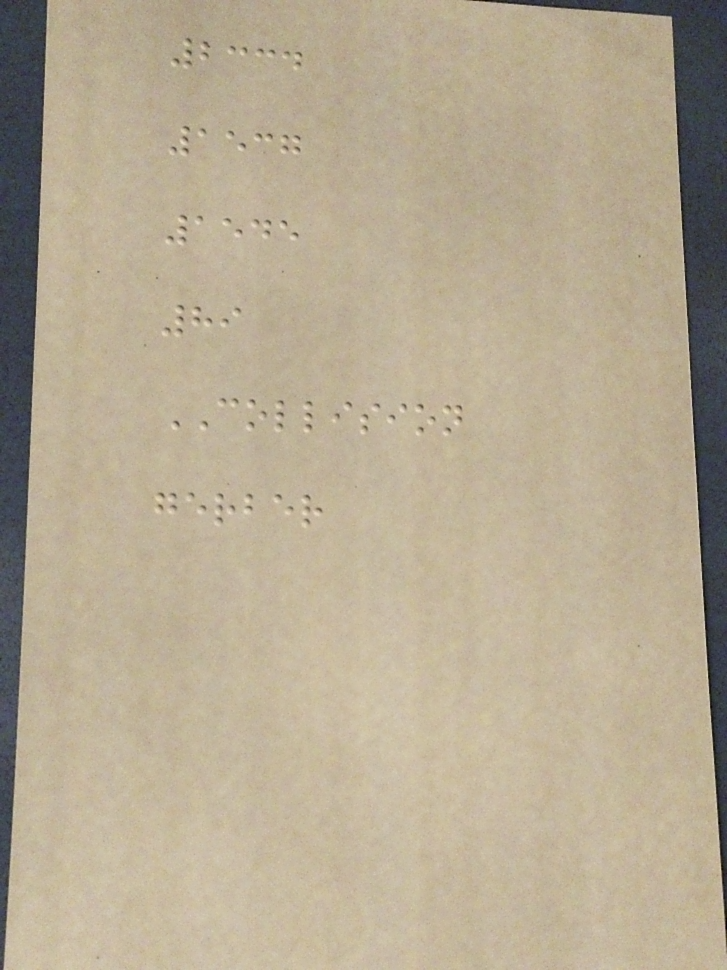2334
1537
1545
89
COLLISION
gerber
